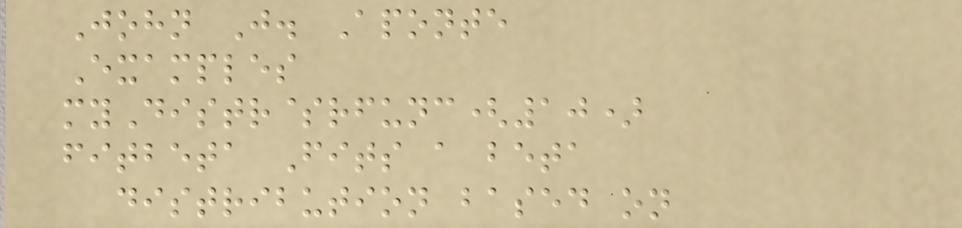John J. Aponte
Examples
myDistr$rfunc(10)
fitbeta Fits a beta
distribution based on
